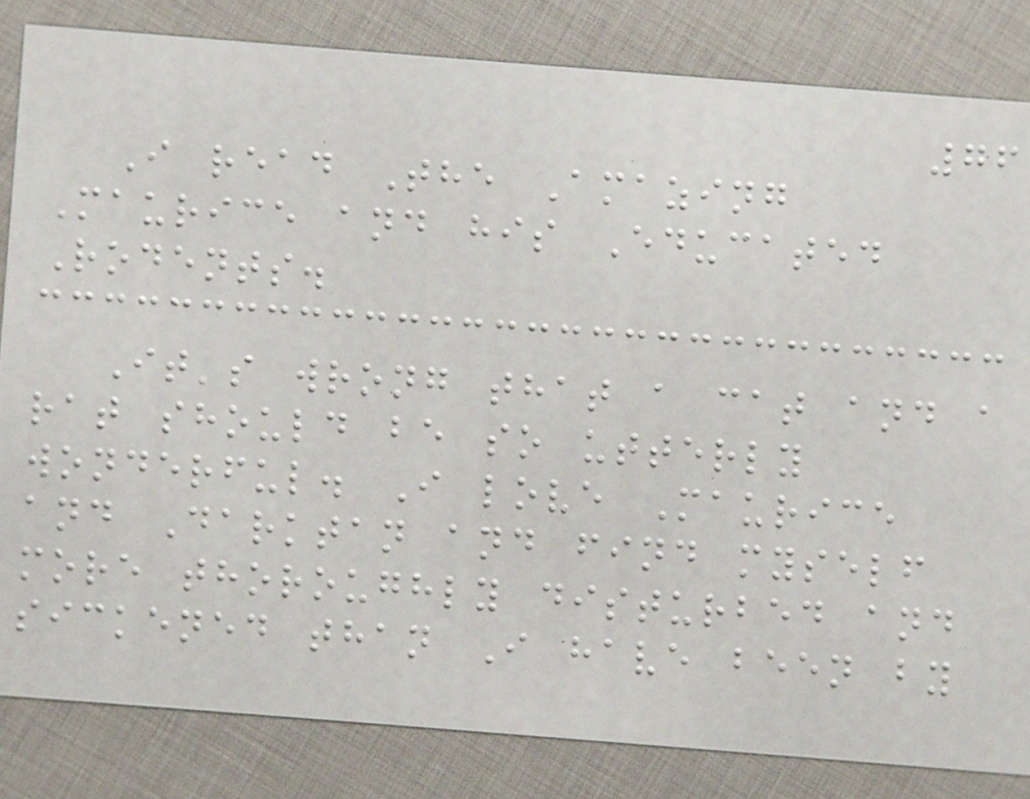76
I read The Amazing
Maurice and his Educated
Rodents.
It's wrong that a cat and a
rat should be so utterly
wonderful. I love Maurice
and Darktan and find myself
more thoroughly disturbed and
sickened than I have been by
